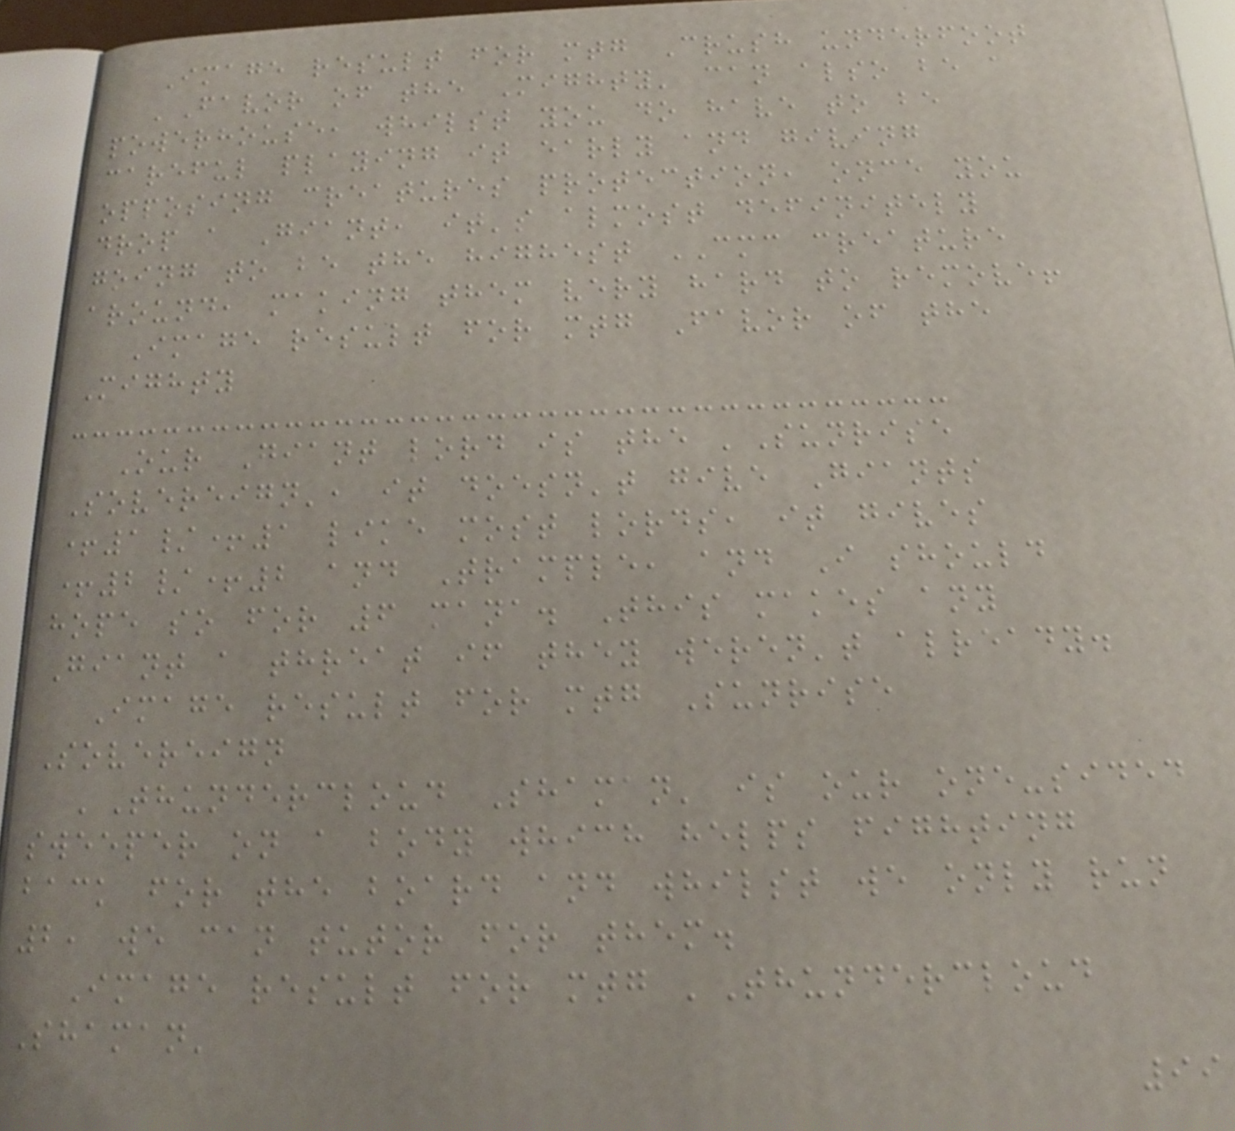Image result for mtg Crush underfoot
'Favor of the Mighty' can also be a
powerhouse, whilst you do have to be
careful playing it early and giving
opposing creatures protection, once you
drop a Giant, it's almost definitely
going to be the highest CMC creature
around, making them very hard to remove!
Image result for mtg Favor of the
Mighty
Our Giant lord is the 'Sunrise
Sovereign', it doesn't give Giants
+1/+1 like most lords, it gives
+2/+2 and Trample, and I should
hope so for 6 mana. This makes any
Giant a threat if they weren't already.
Image result for mtg Sunrise
Sovereign
'Thundercloud Shaman' is our one-sided
sweeper on a body which helps fighting
back for the board and whilst we only run
2, we can tutor for them.
Image result for mtg 'Thundercloud
Shaman'
99
